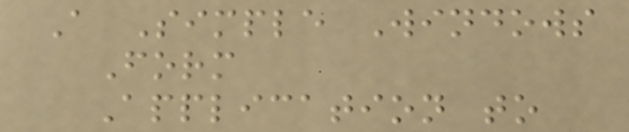A Simple Windows
Form
Application to
